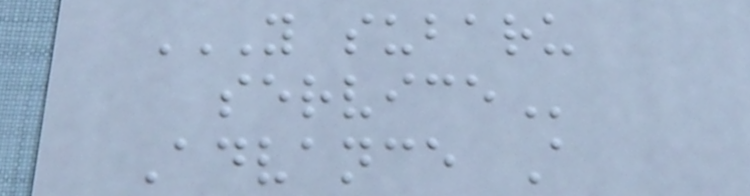Y SUBARU
SERVICE
Advance A
